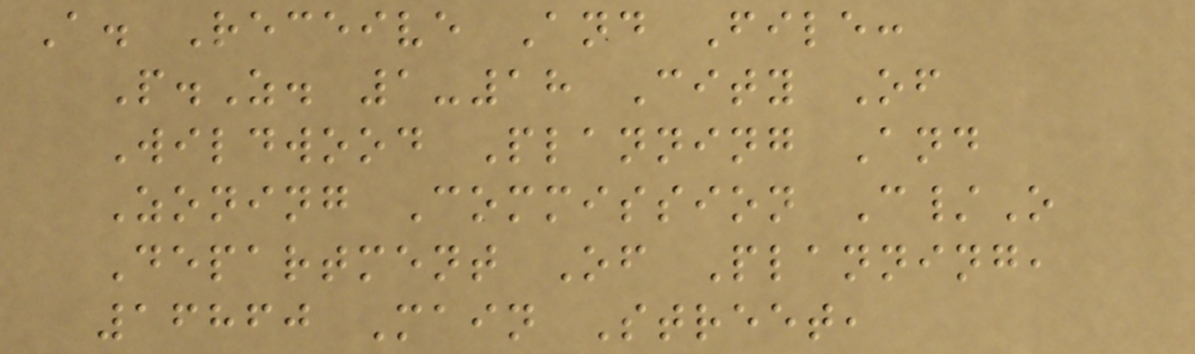A. Receive And File:
P.Z. 1-18 City Of
Wildwood Planning And
Zoning Commission C/O
Department Of Planning,
16860 Main Street,
